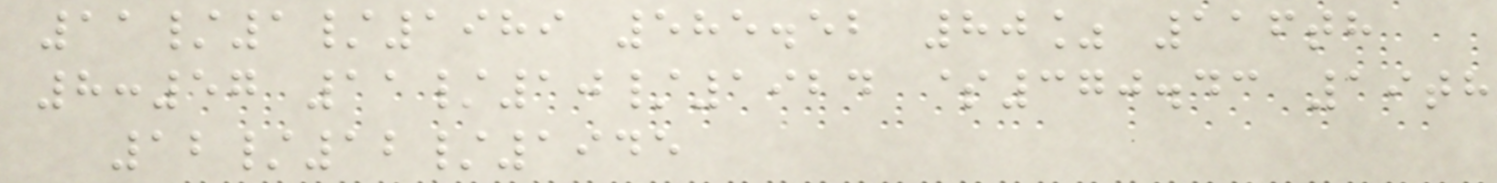11/1/1989 585.52 80% 116th
8:57 11/10/1924 $370.43 19th
12/12/1945
